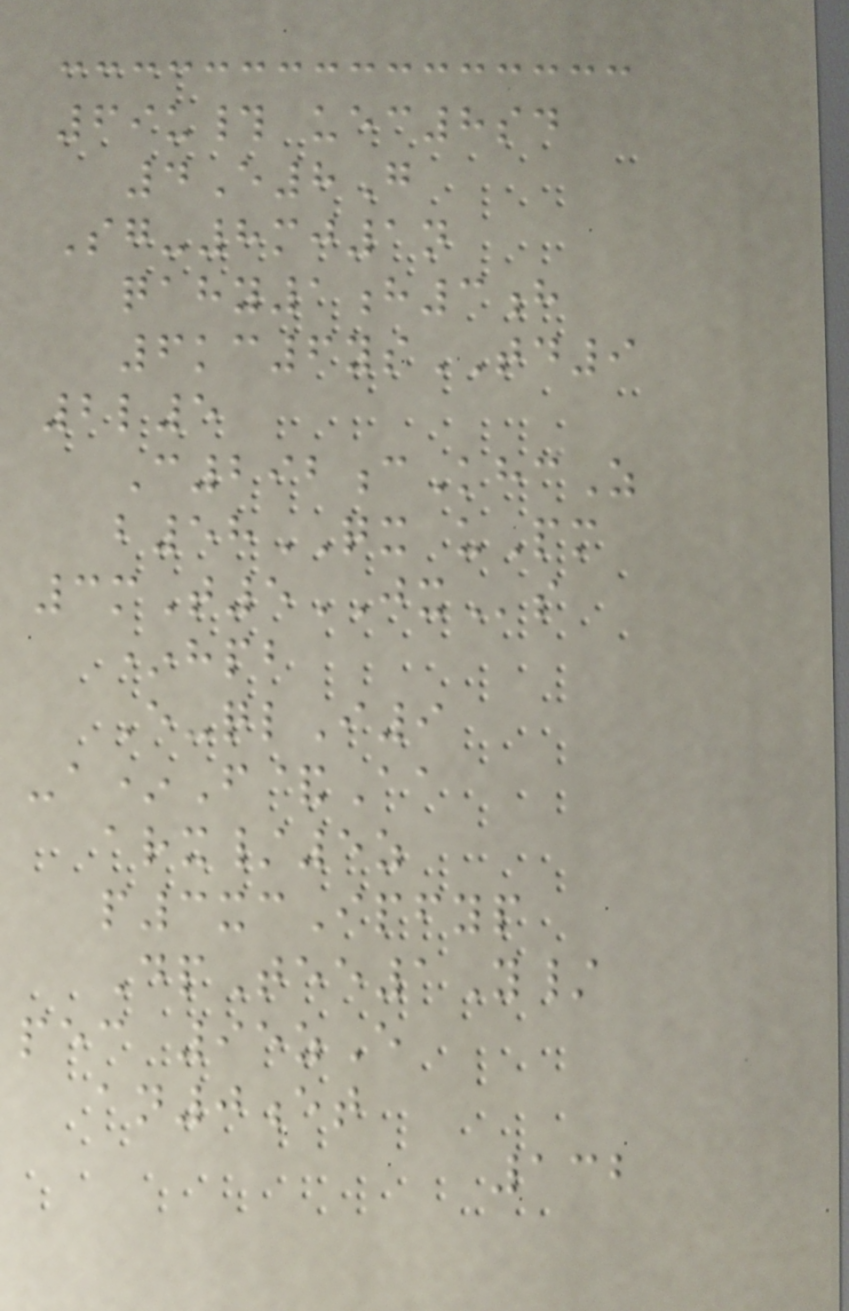69u# uec8sd
4E8G
Sg-8mj1n
qahy1h3h
6kc6ysTD9
2l5
C292cKhcZ
b58QX uPm
3mT5JXs
*hpb
E-qlI9
-a*F&Aa
arx/5z
p3xcIpfyp
DpTee1Y/
pec 95zE
an0et
132
